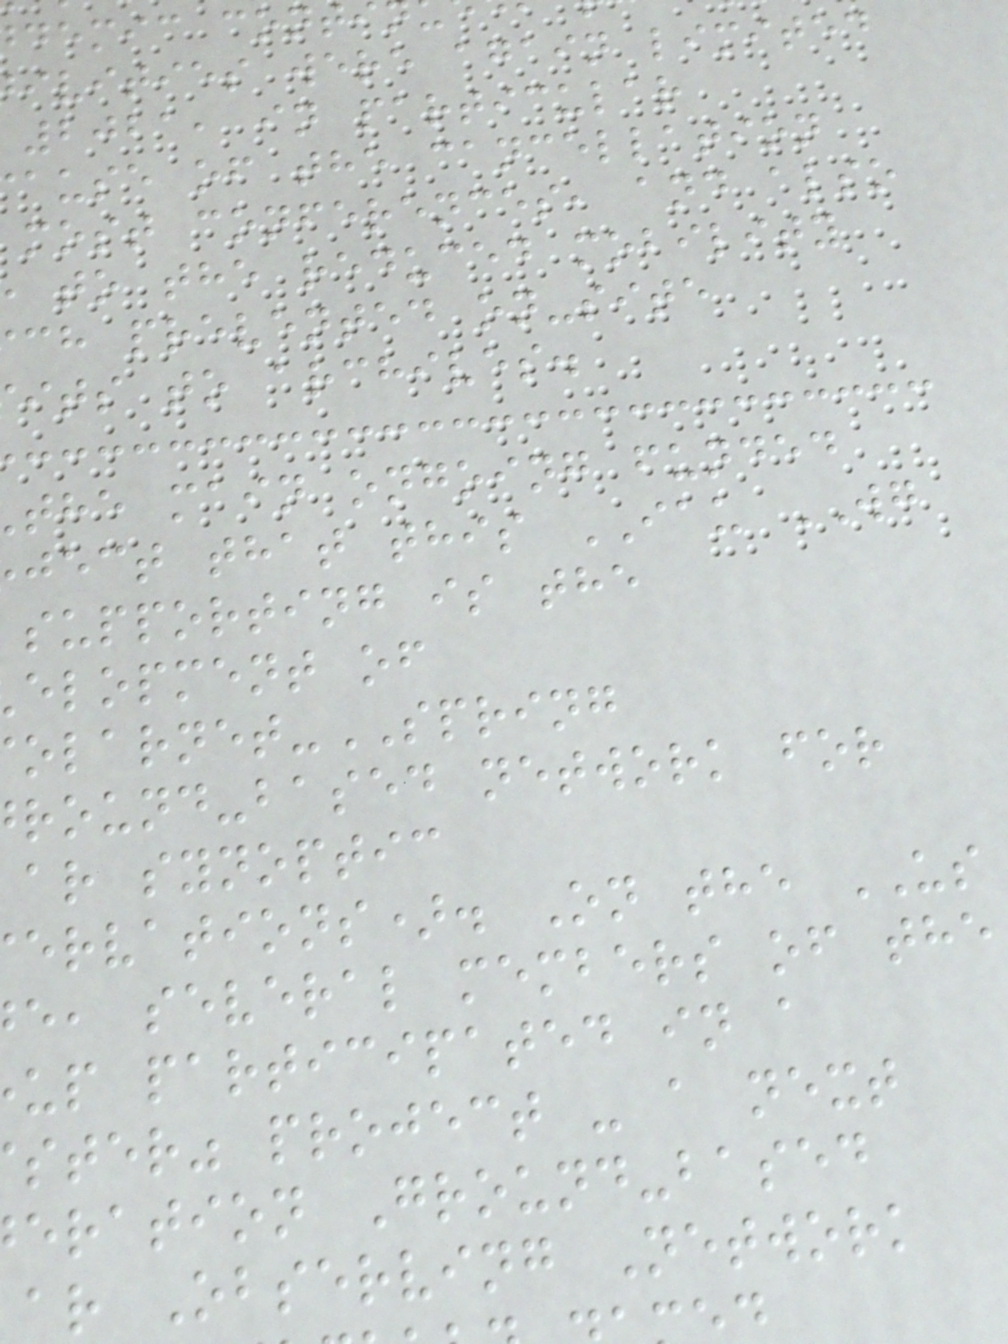demic cont
ivities were again limited
2021, in particular
ause of the cancellation
most conferences, and also
to the reduced mobility
ch prevented on-site
its to archives.
the main ongoing funded
ject that this IAU WG
supporting is the
elopment of
-SPRING
round-based network for
ar synoptic
ervations). On the US
e, several members of the
up participated in a
ster" project - a next
eration Ground-based
ar Observing Network
